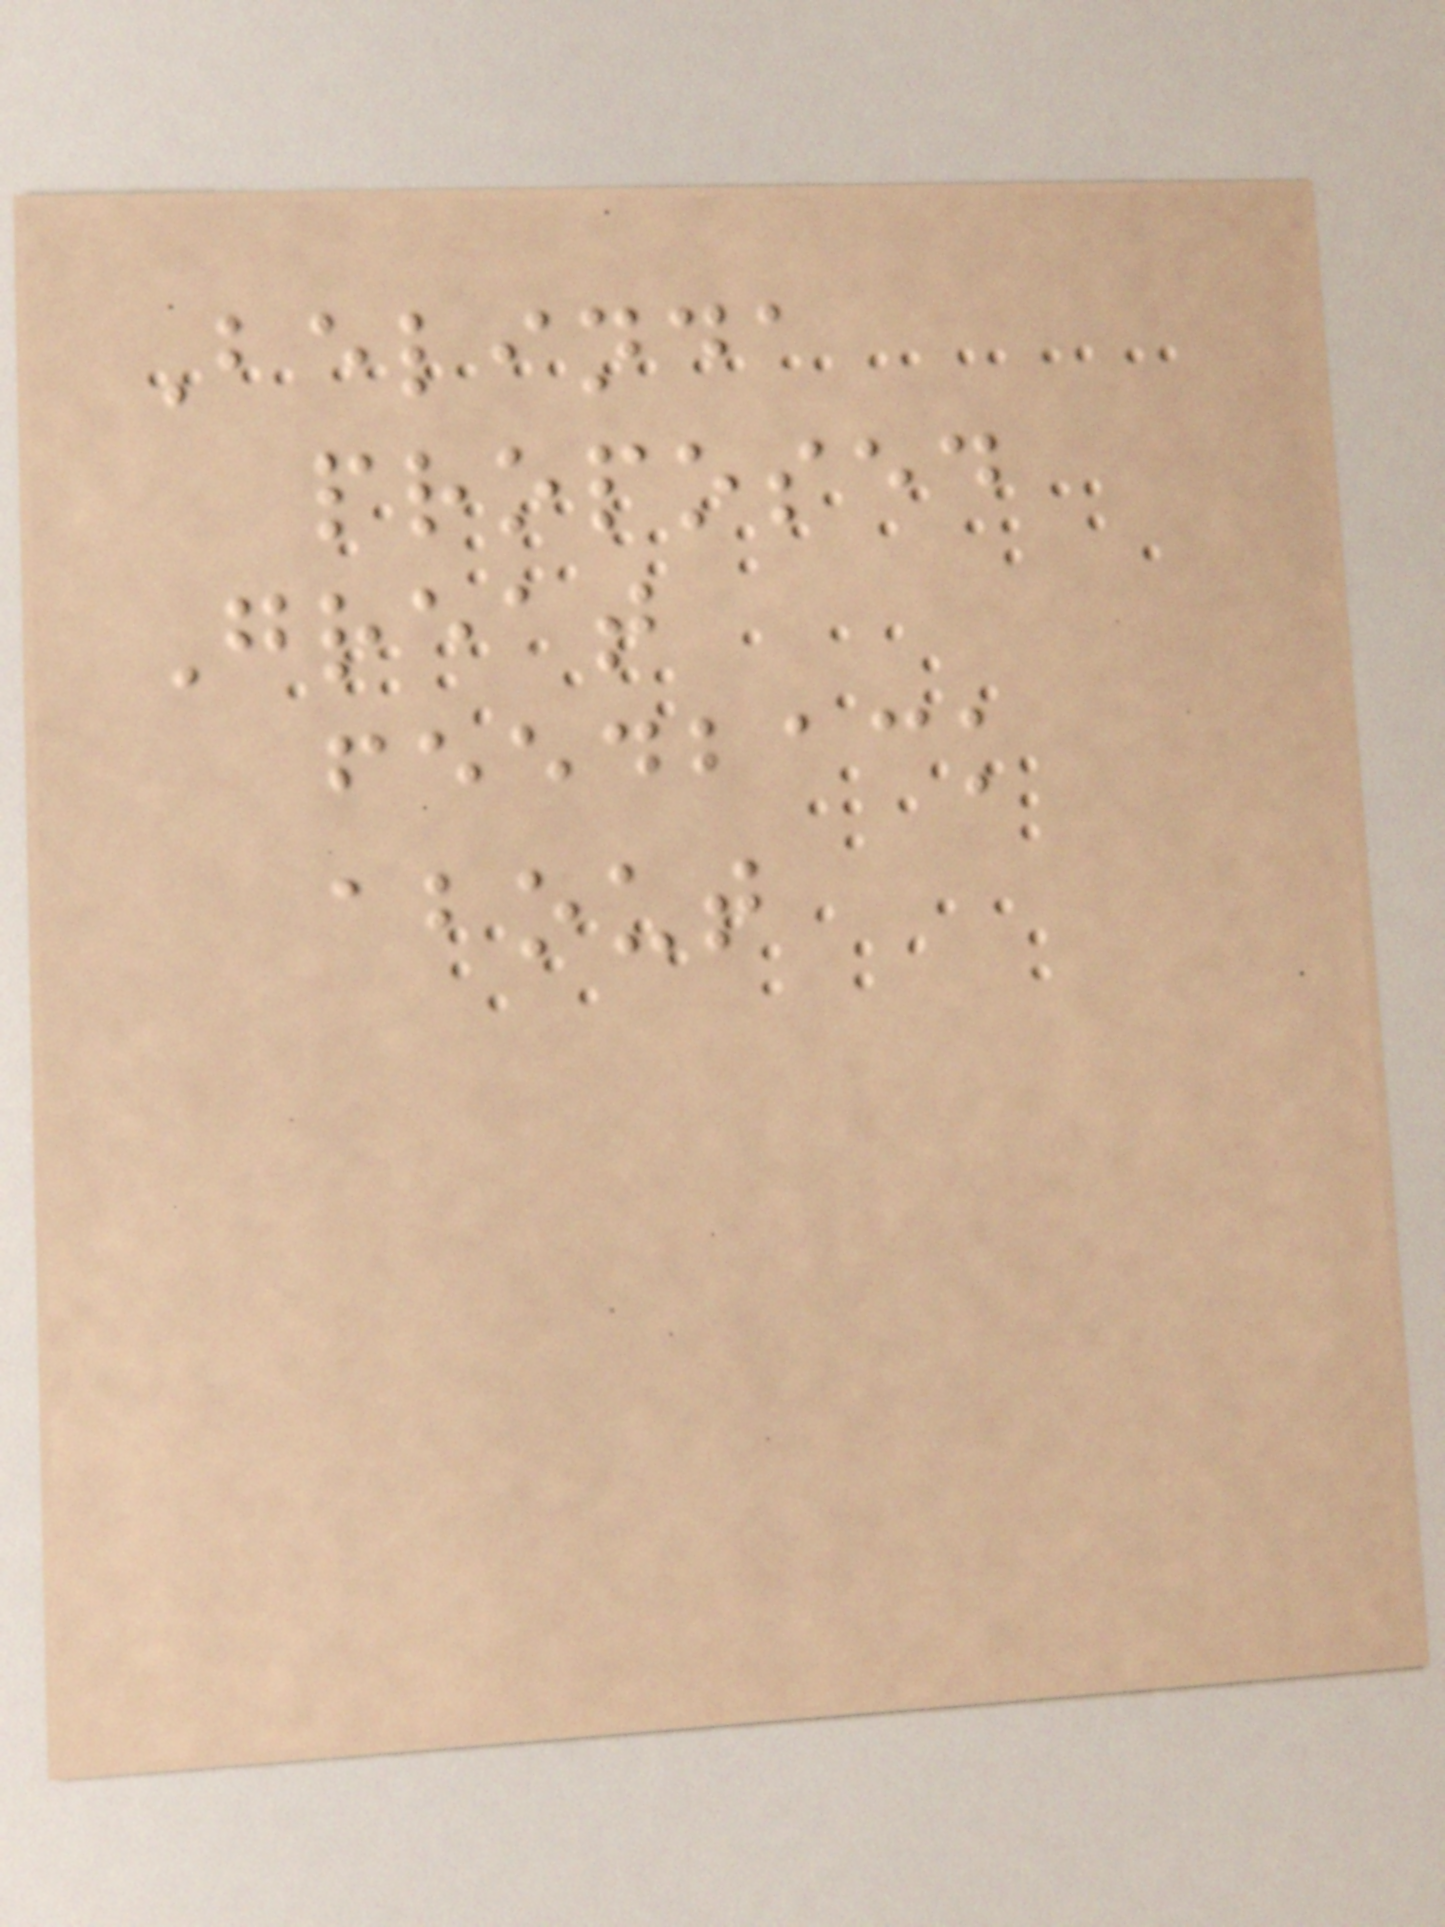Belinda
proposed
Great
feedback
about
